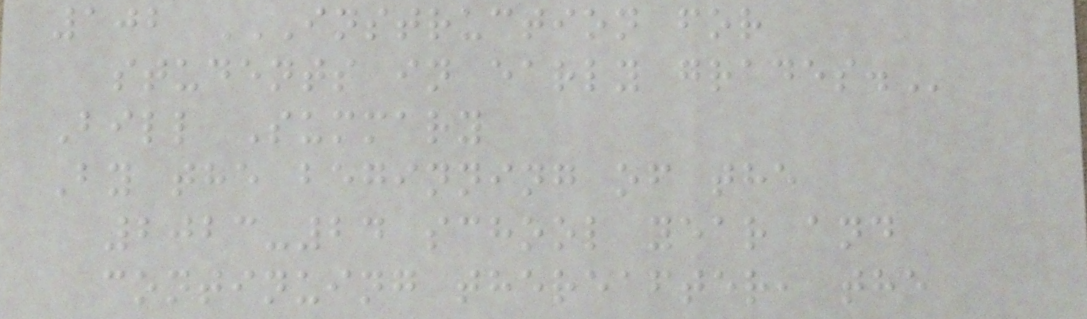102 INSTRUCTION FOR
STUDENTS IN EARLY GRADES.
Bill Summary
By the beginning of the
2023-24 school year and
continuing thereafter, the
